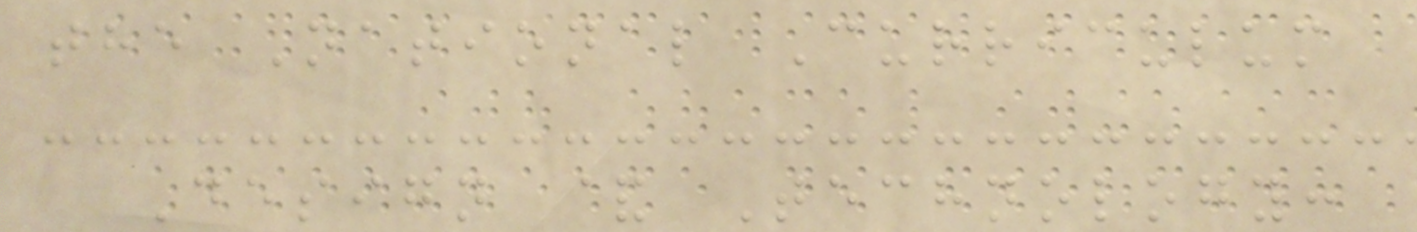the National Curriculum
Design & Technology:
